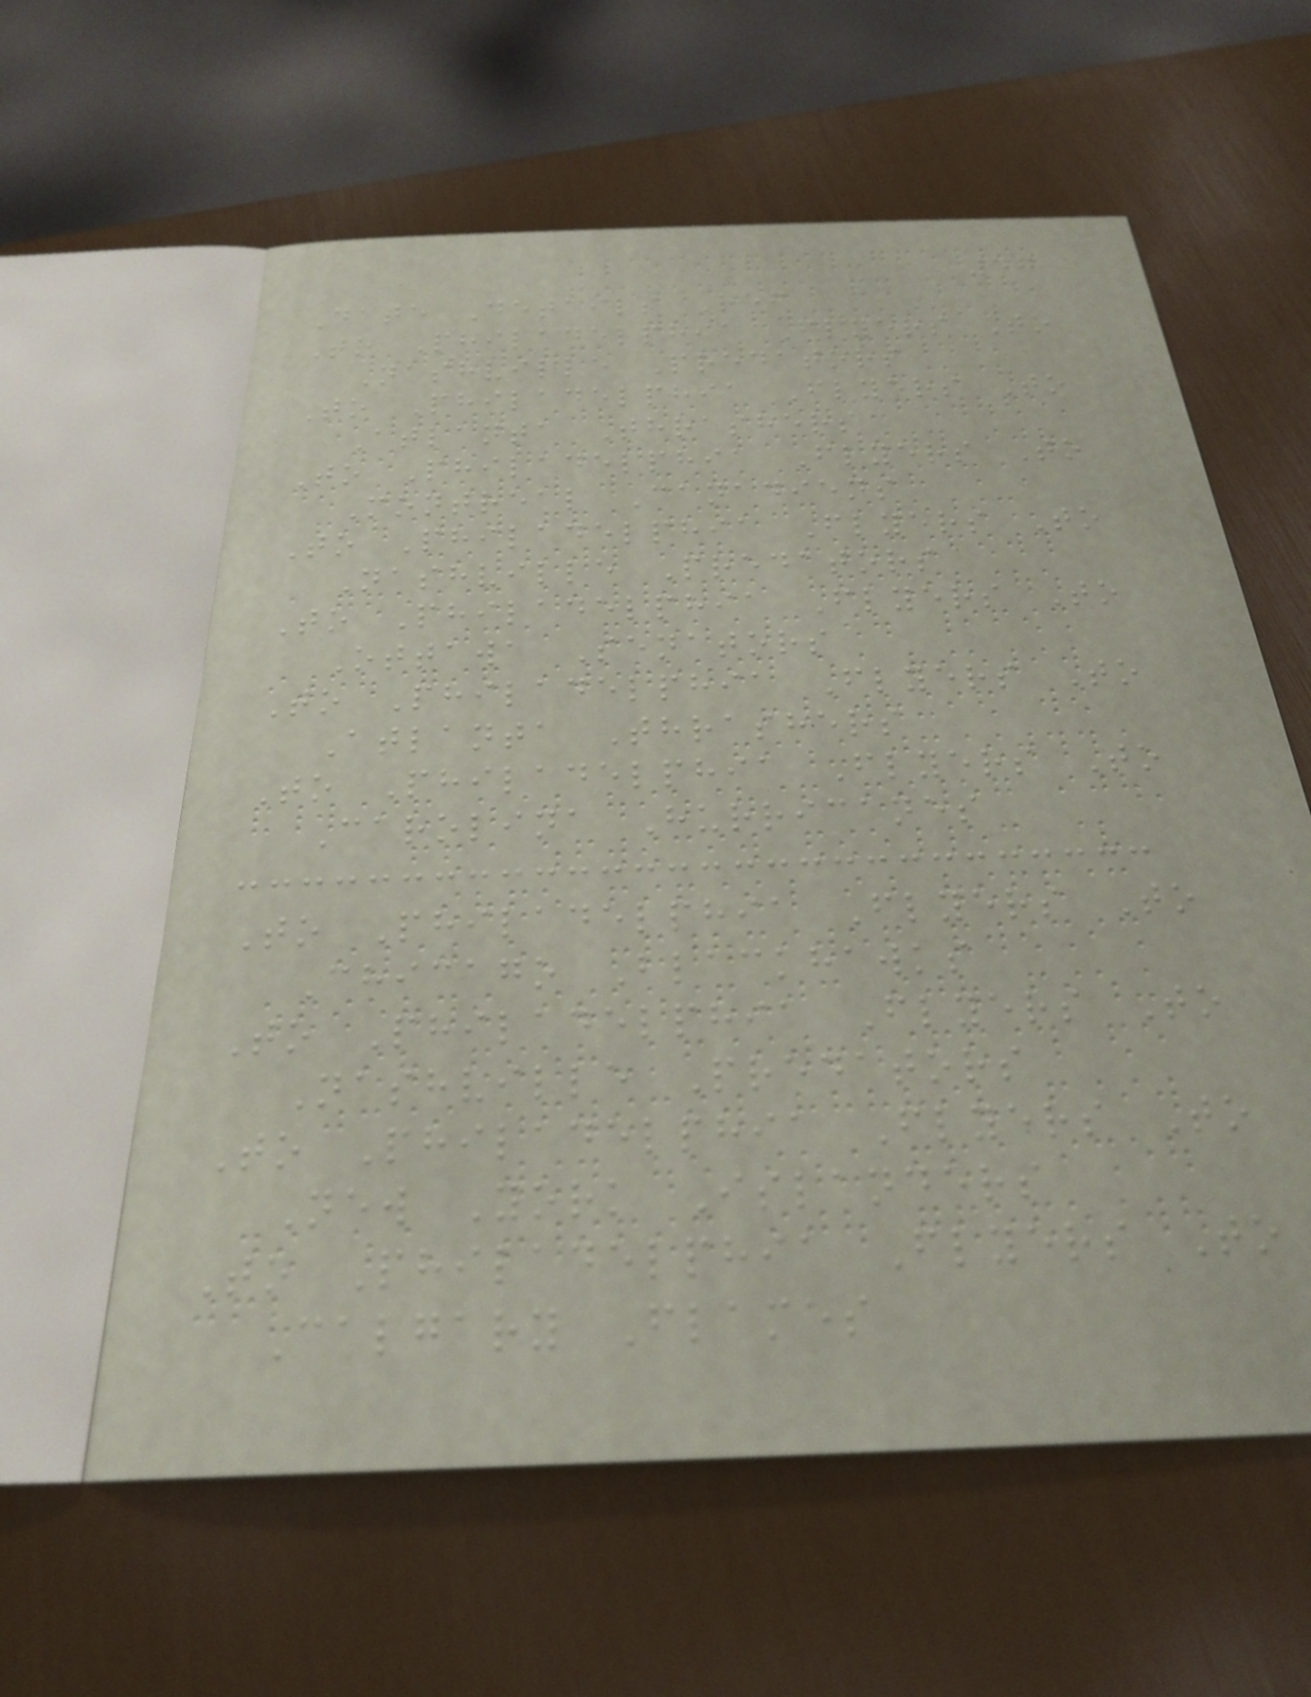47
Date Details Ref
To Philadelphia Flyers To
Nashville Predators
To Philadelphia Flyers To
Atlanta Thrashers
To Philadelphia Flyers To
Montreal Canadiens
To Philadelphia Flyers To
Nashville Predators
To Philadelphia Flyers To
Ottawa Senators
To Philadelphia Flyers To
Atlanta Thrashers
To Philadelphia Flyers To
Carolina Hurricanes
To Philadelphia Flyers To
Chicago Blackhawks
To Philadelphia Flyers To
Nashville Predators
To Philadelphia Flyers To
New York Islanders
To Philadelphia Flyers To
Calgary Flames
